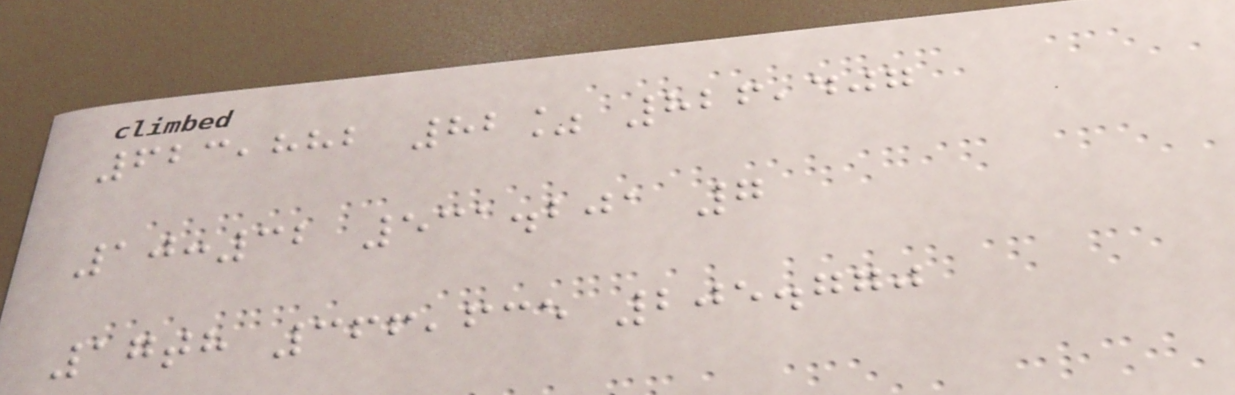623,882 82% 826,407
10:32 531.201 7
17th 366,635 205.770
